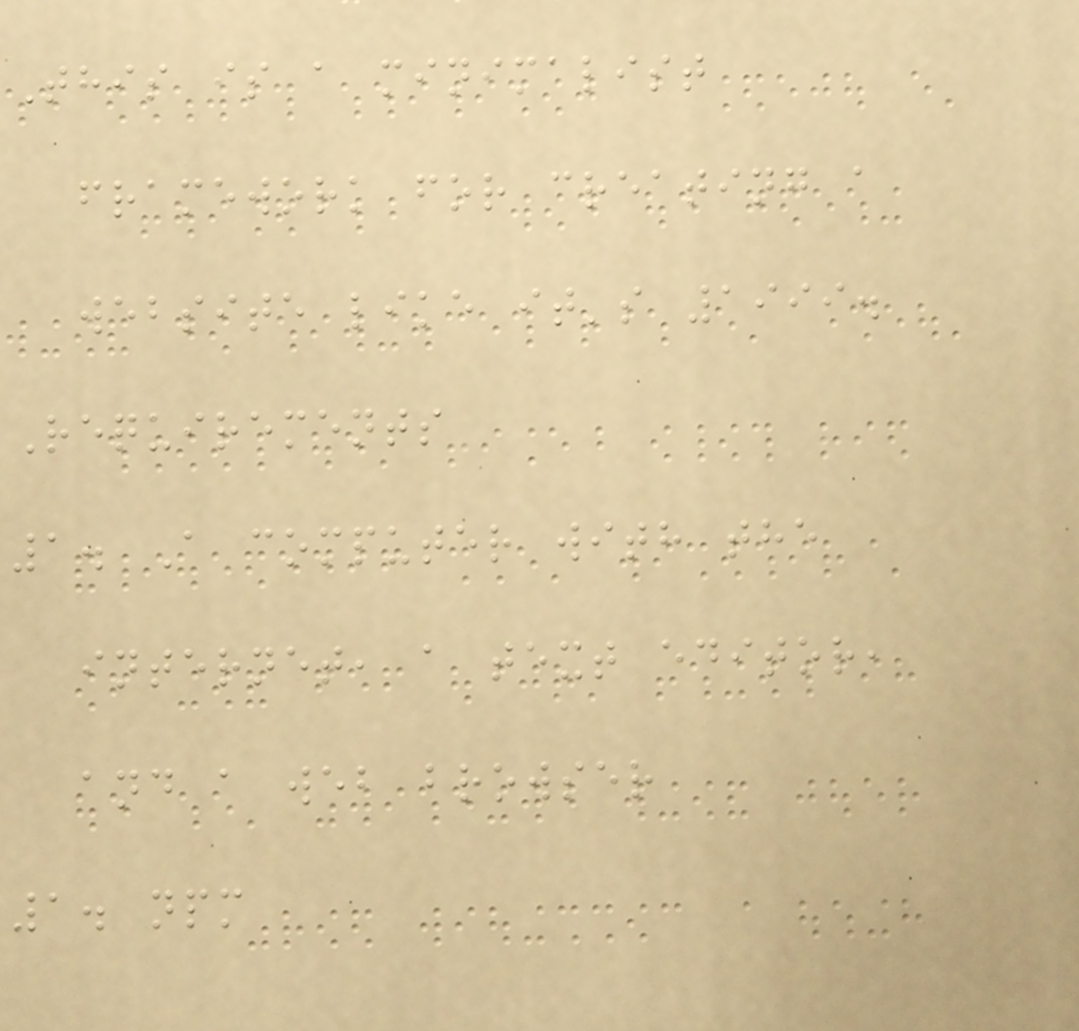This is a minimalist
framework for creating a
website like it's 1999.
Requirements
1. A computer with the
internet, a text editor,
and a web browser
1. npm
